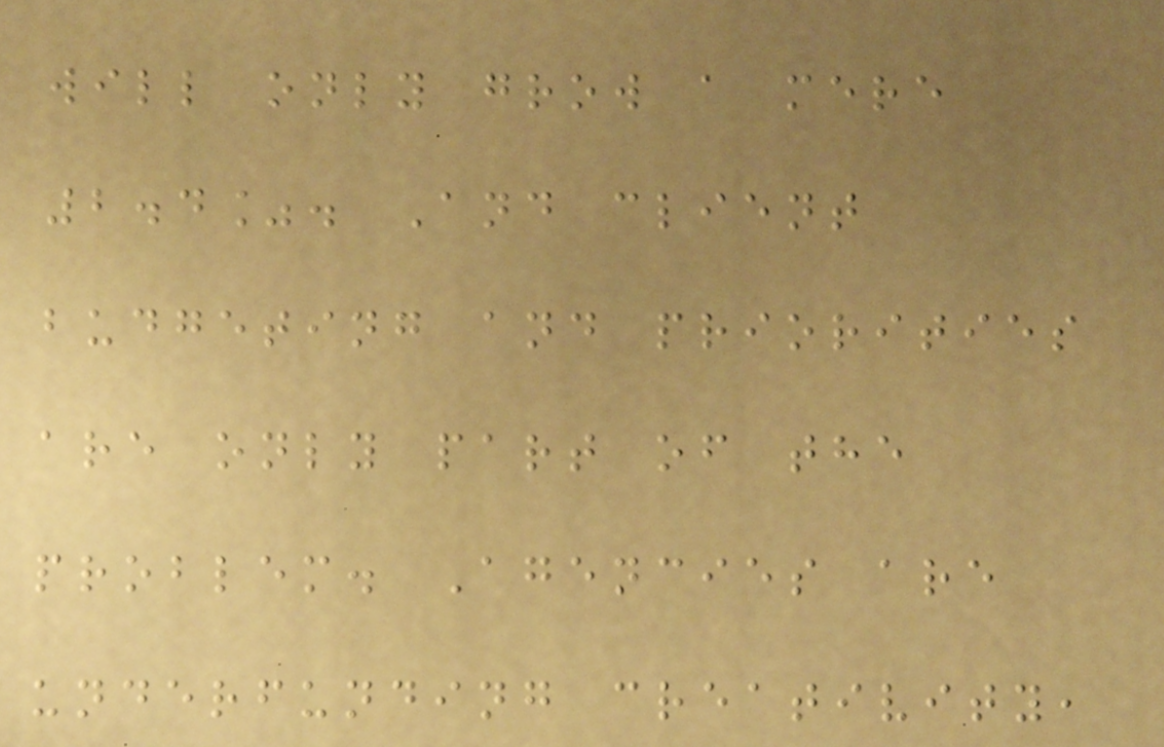will only grow a mere
2.4%. And client
budgeting and priorities
are only part of the
problem. Agencies are
underfunding creativity,
